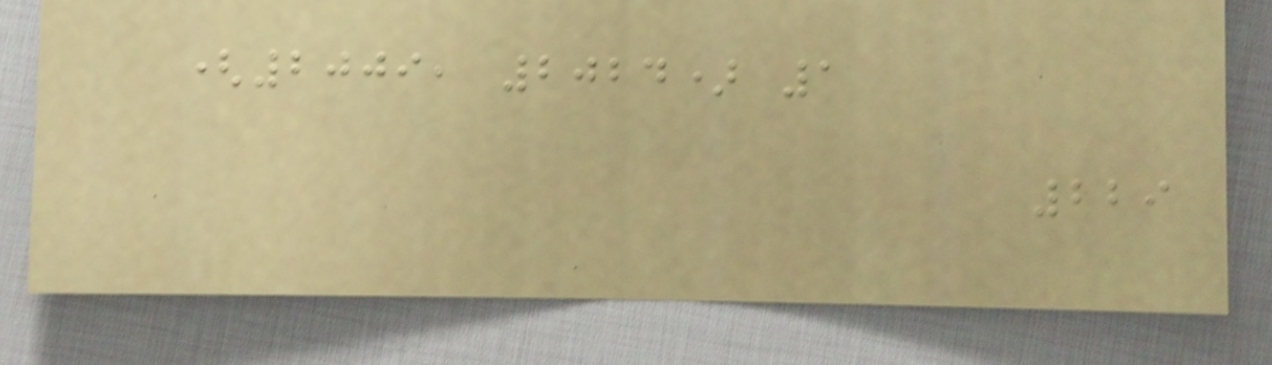(2009, 2024) 1
229
